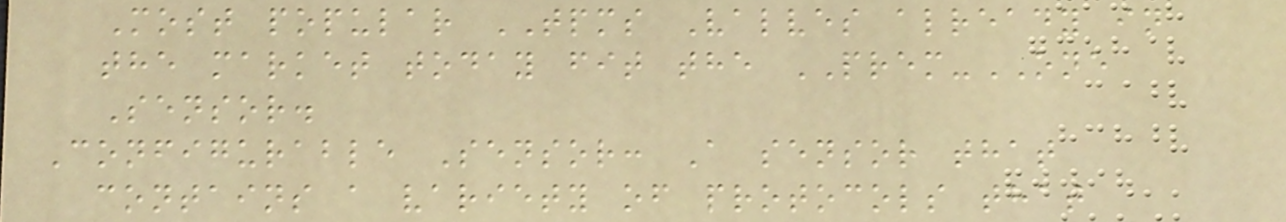Most popular TPMS Valves already in
the market today fit the PREM-ONE
Sensor.
Configurable Sensor: A sensor that
contains a variety of protocols that
